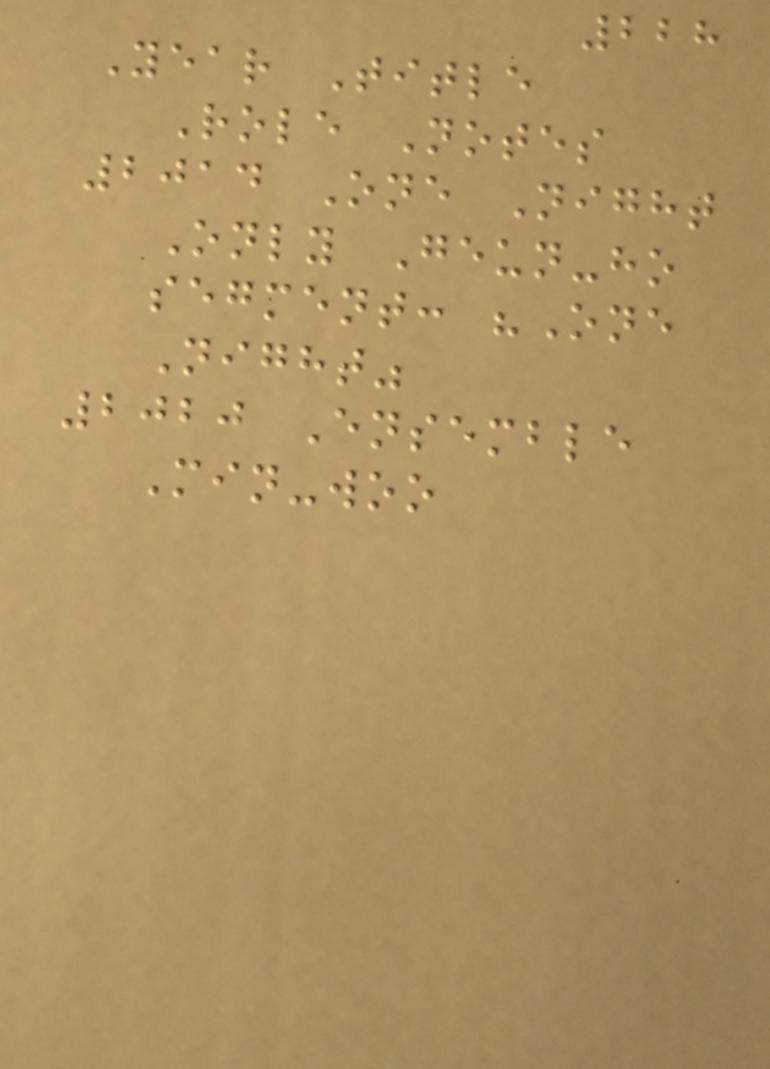228
Year Title
Role Notes
2014 One Night
Only Geun-ho
segment: "One
Night"
2020 Ensemble
Min-woo
